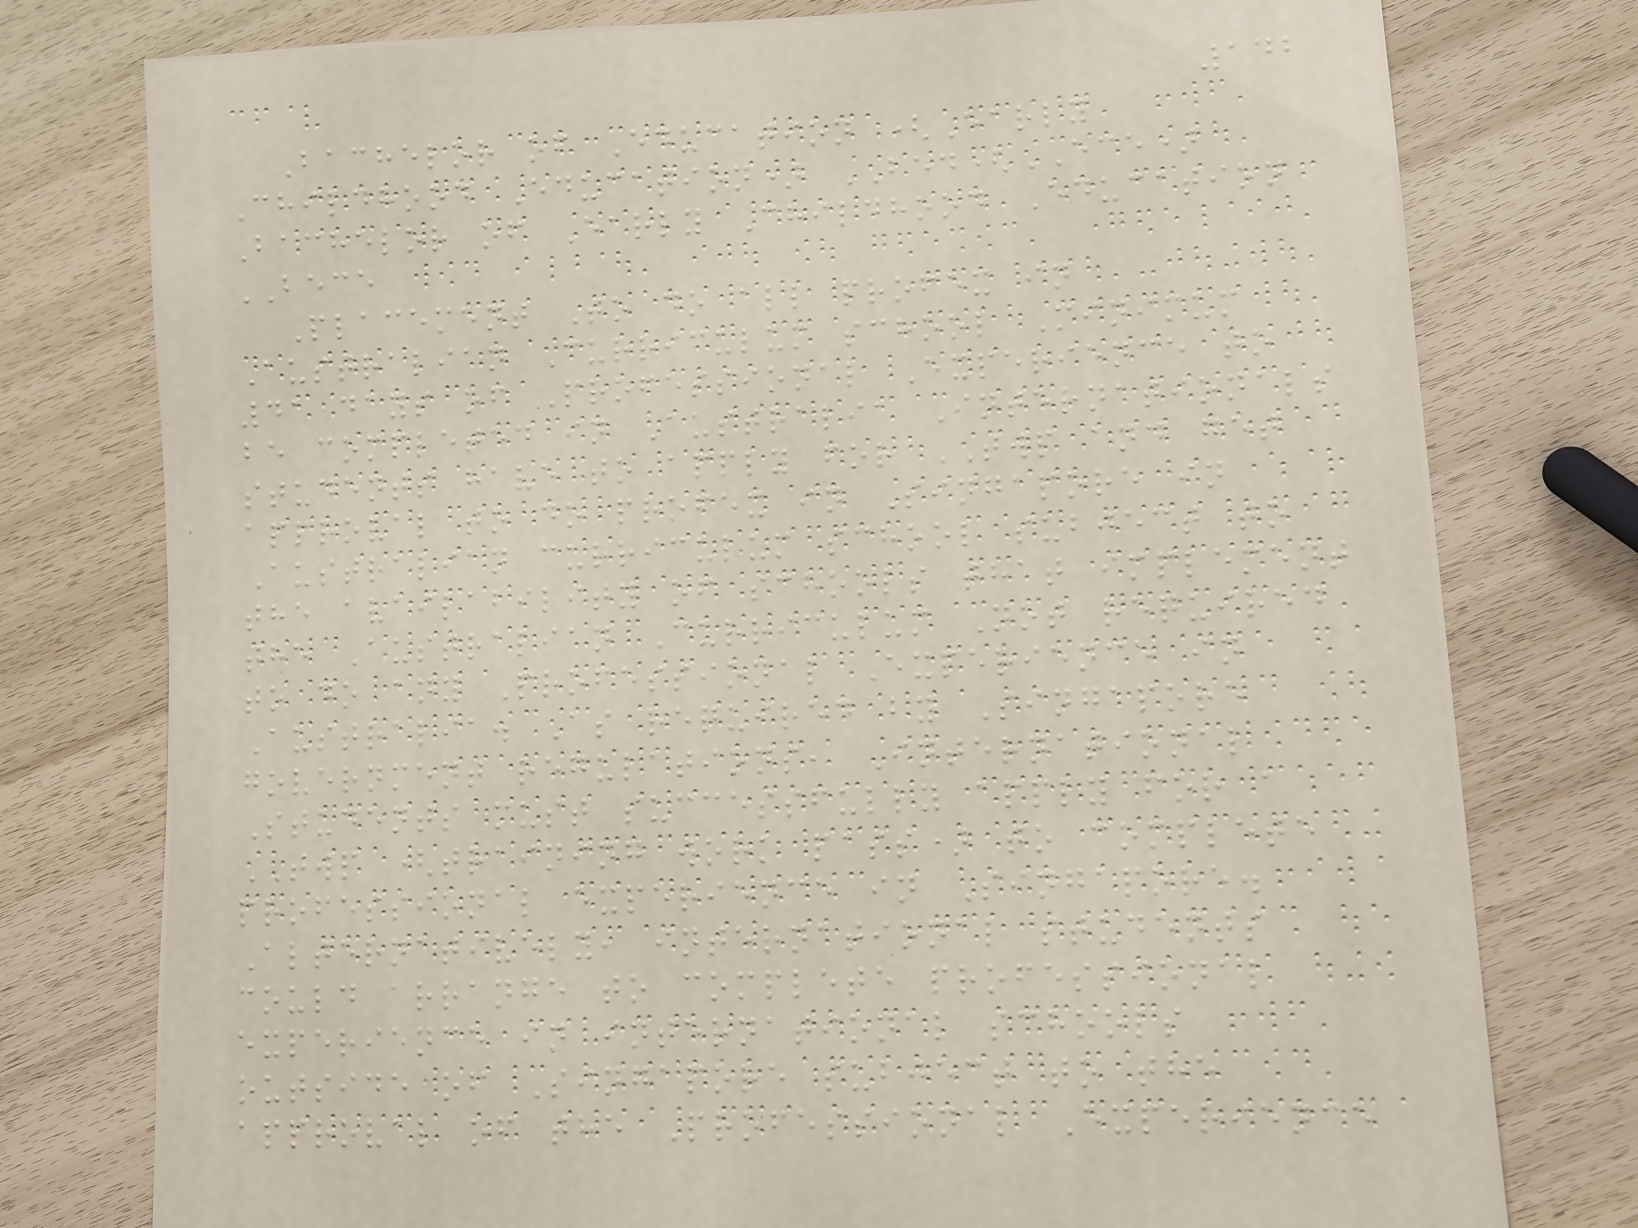142
Bachelor of Education (Early
Childhood Education) BED(ECE)
Bachelor of Early Childhood Education
BECE
Placement To do all profex in
Australian Curriculum school Minimum
41 days of Professional Experience to
be completed in Australia Internationals
students have to apply for TWP and get
approval to do profex in Singapore in
Australian curriculum school subject to
the availability of schools that implement
the Australian Curriculum Not required
to do any Professional Experience in
Australia. As required by Singapore
government regulations, International
Students must successfully apply for a
TWP (training work pass) to complete
professional experience in Singapore.
Alternatively, international students
could arrange to complete professional
experience in international schools
outside of Singapore subject to the
approval of the Professional Experience
